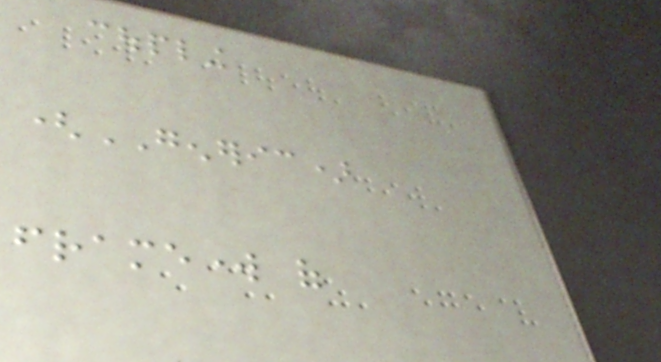coupling
(GENERIC)
framework of
